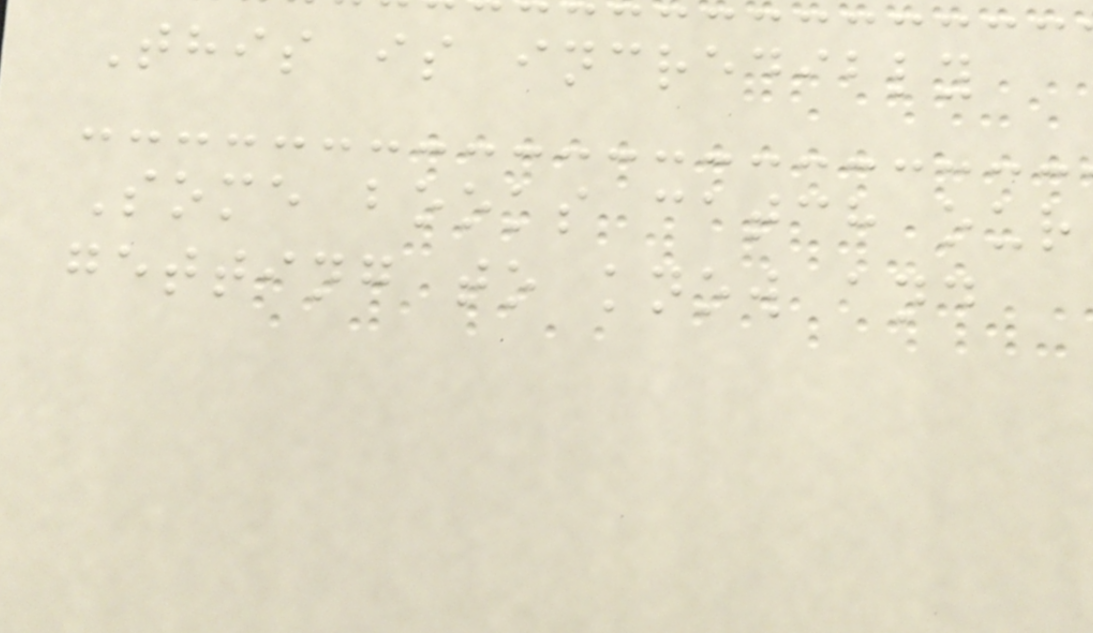This is incredibly
Some books catch our
getting to know and
